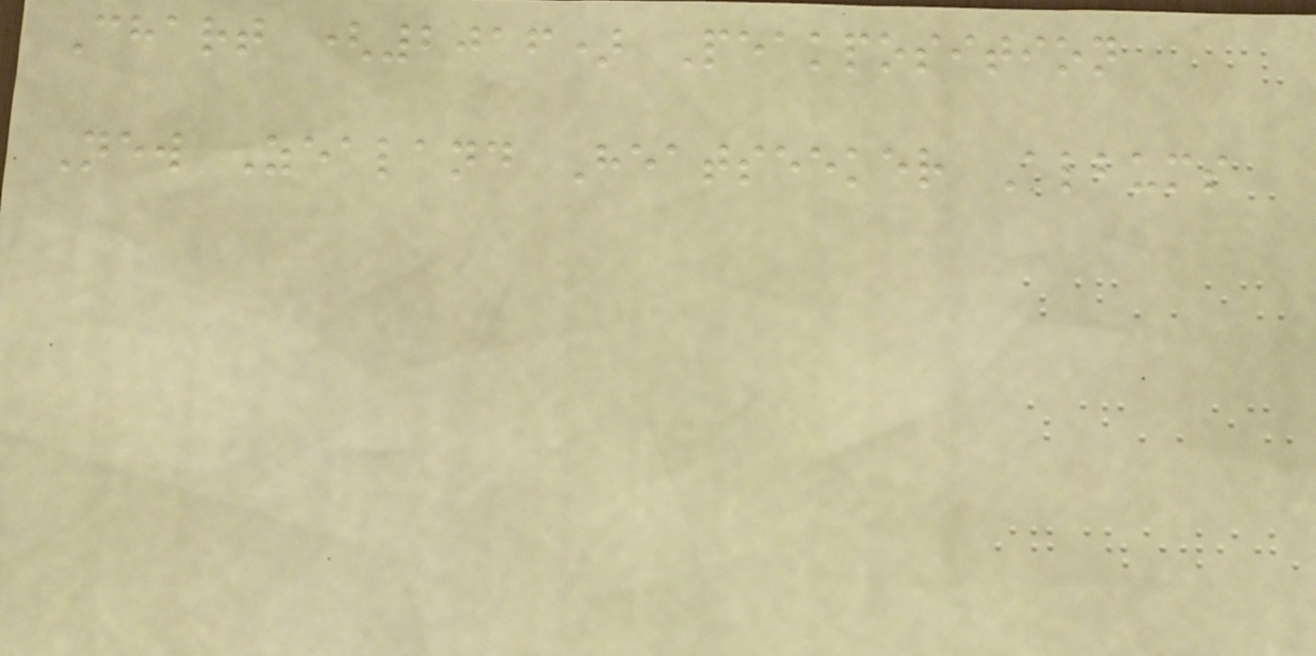Chart (2016) Peakposition
New Zealand Heatseeker Albums
